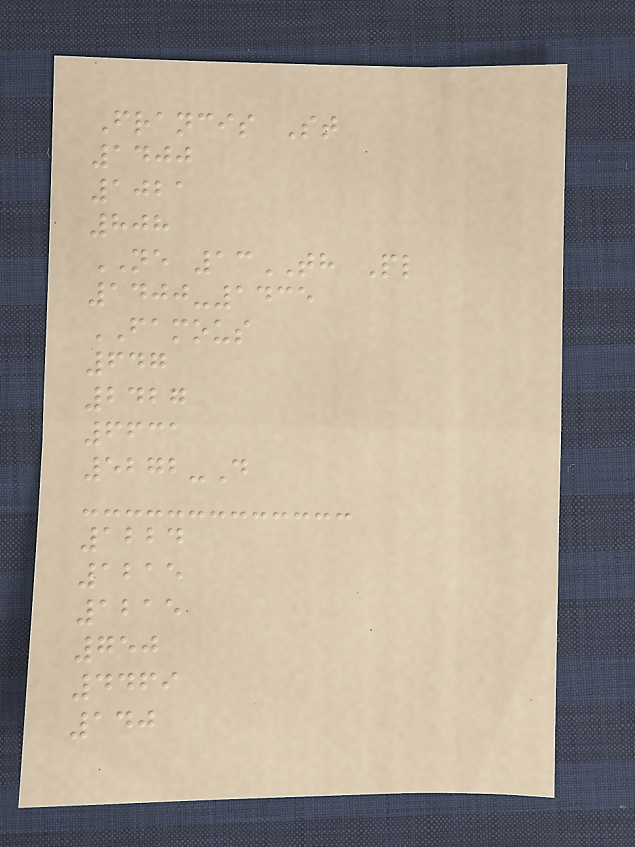Francis St
1400
1021
808
NE 13TH Pl
1400-1435
FAMOUS
647
2427
6631
5272-D
1224
1215
1215
750
4469
140
